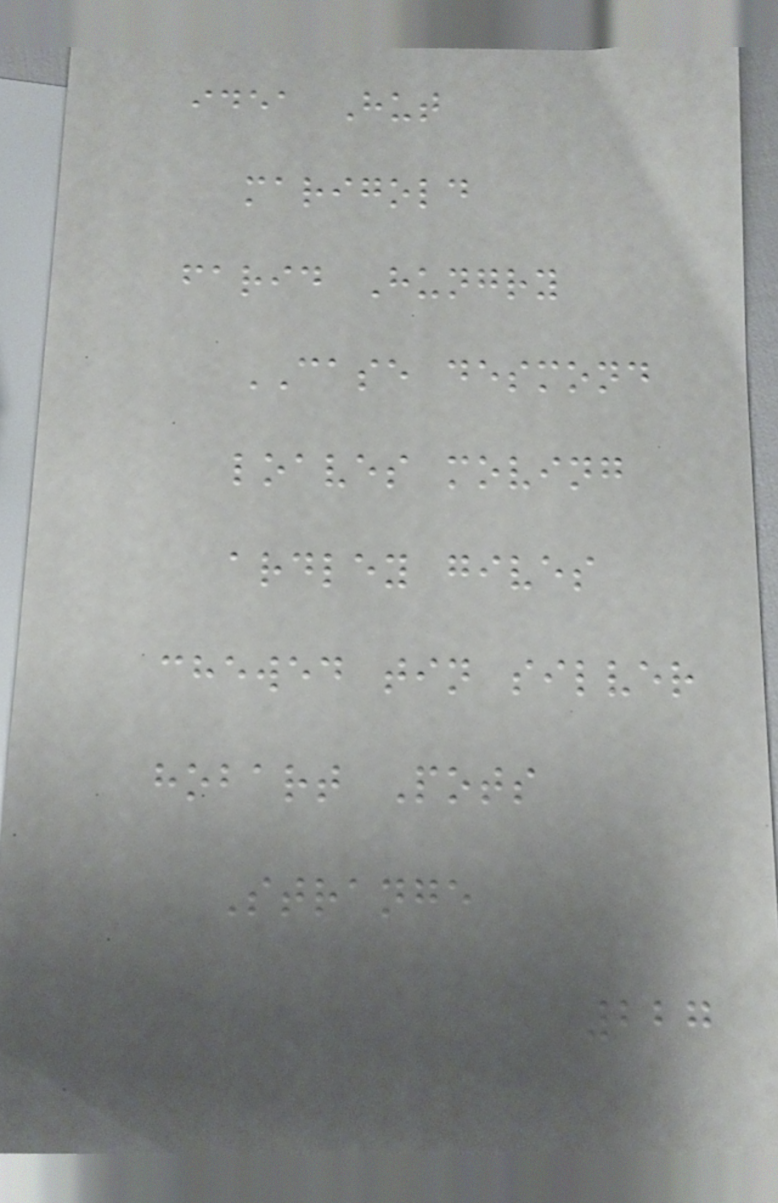idea Hut
marigold
farid Hungry
CASE desmond
loaves moving
ardley gives
chewed tin silver
hobart Pots
Strange
227
